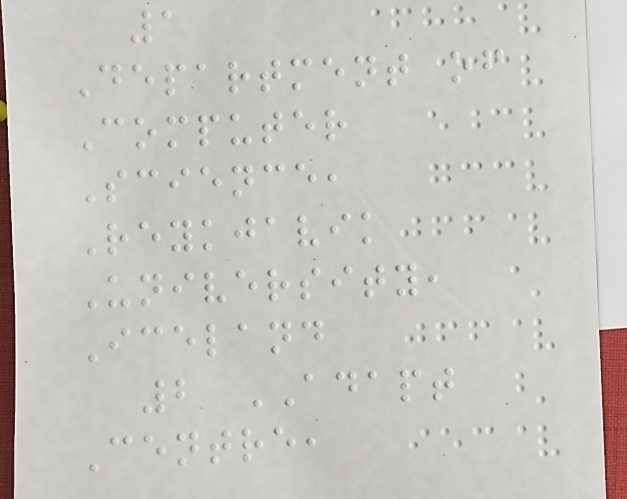1
Department of
Computer
Science,
Reykjavik
University,
Iceland
2 ADAPT
Centre,
